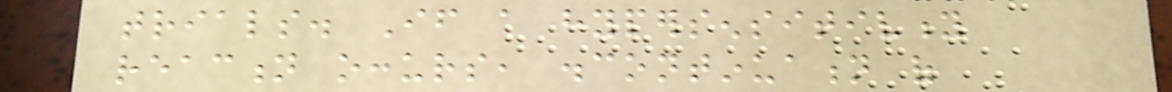trials. If a hypersensitivity
reaction occurs, discontinuation of
